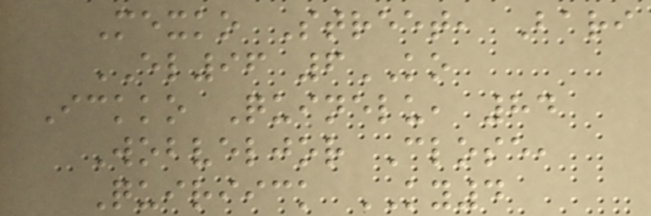Mexko Street, Bari
EL96 6KO
Ickko Quinelu, 84
Wobveljor Close,
Quiriick KY4
